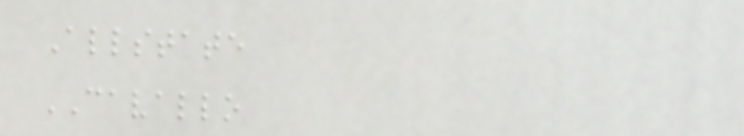Allstate
CAVALLO
